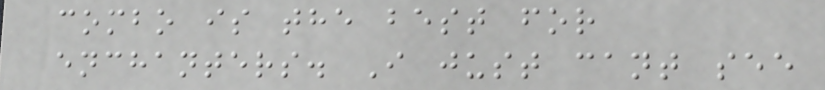combo is the best for
enchanters. I just cant see
